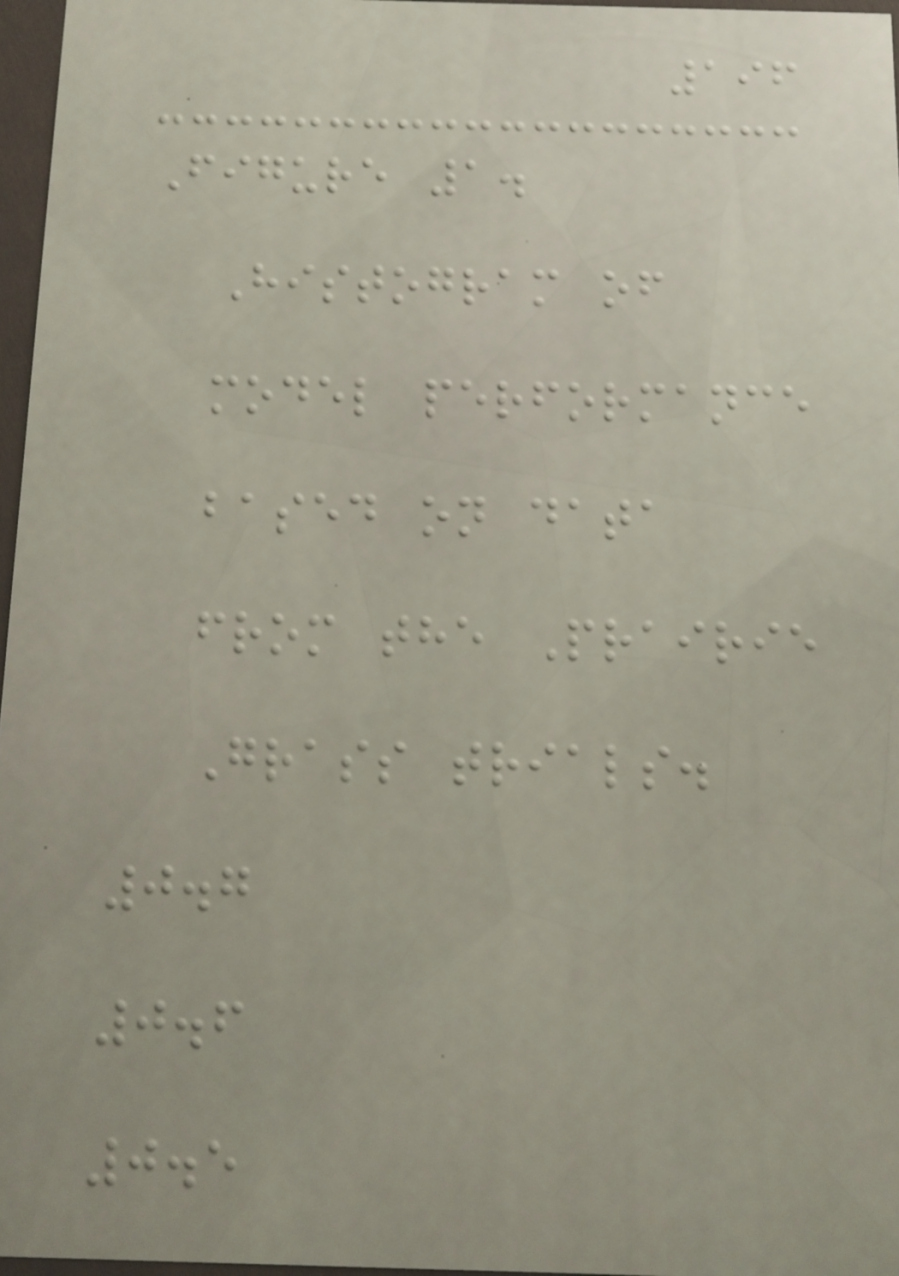196
Figure 1.
Histogram of
model performance
based on data
from the Prairie
Grass trials.
0.7
0.6
0.5
